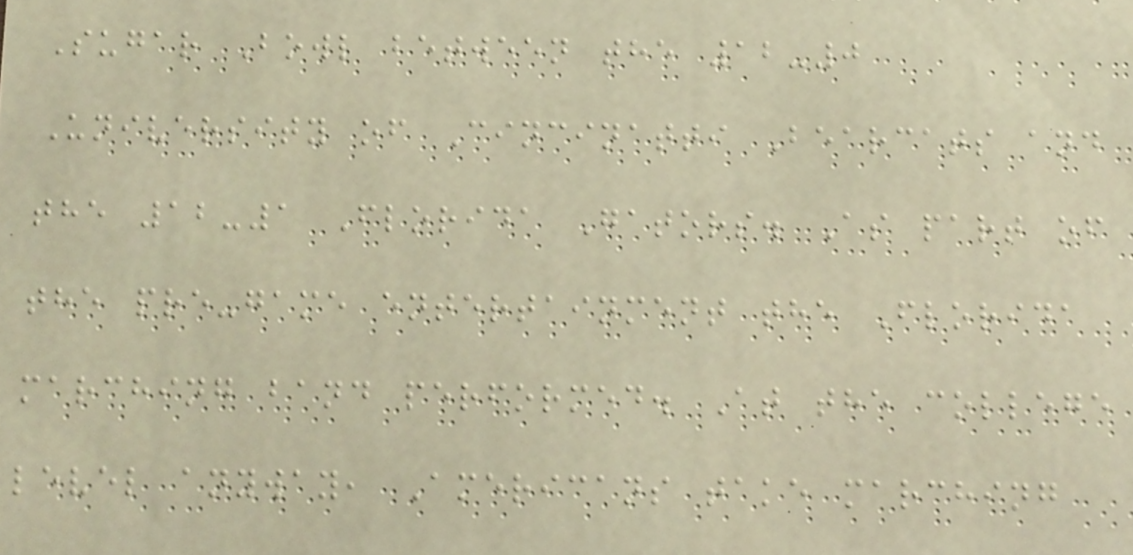Sugar Bowl between the 12-0
University of Cincinatti Bearcats and
the 12-1 Florida Gators. As part of
the pre-game entertainment the Florida
marching band performed. At the college
level anyway, Americans take marching
